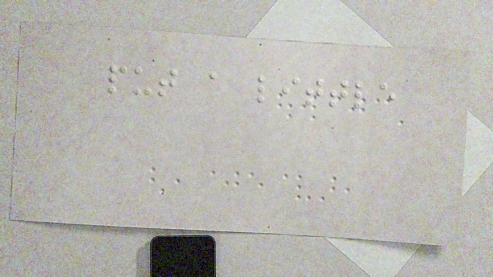put a little
